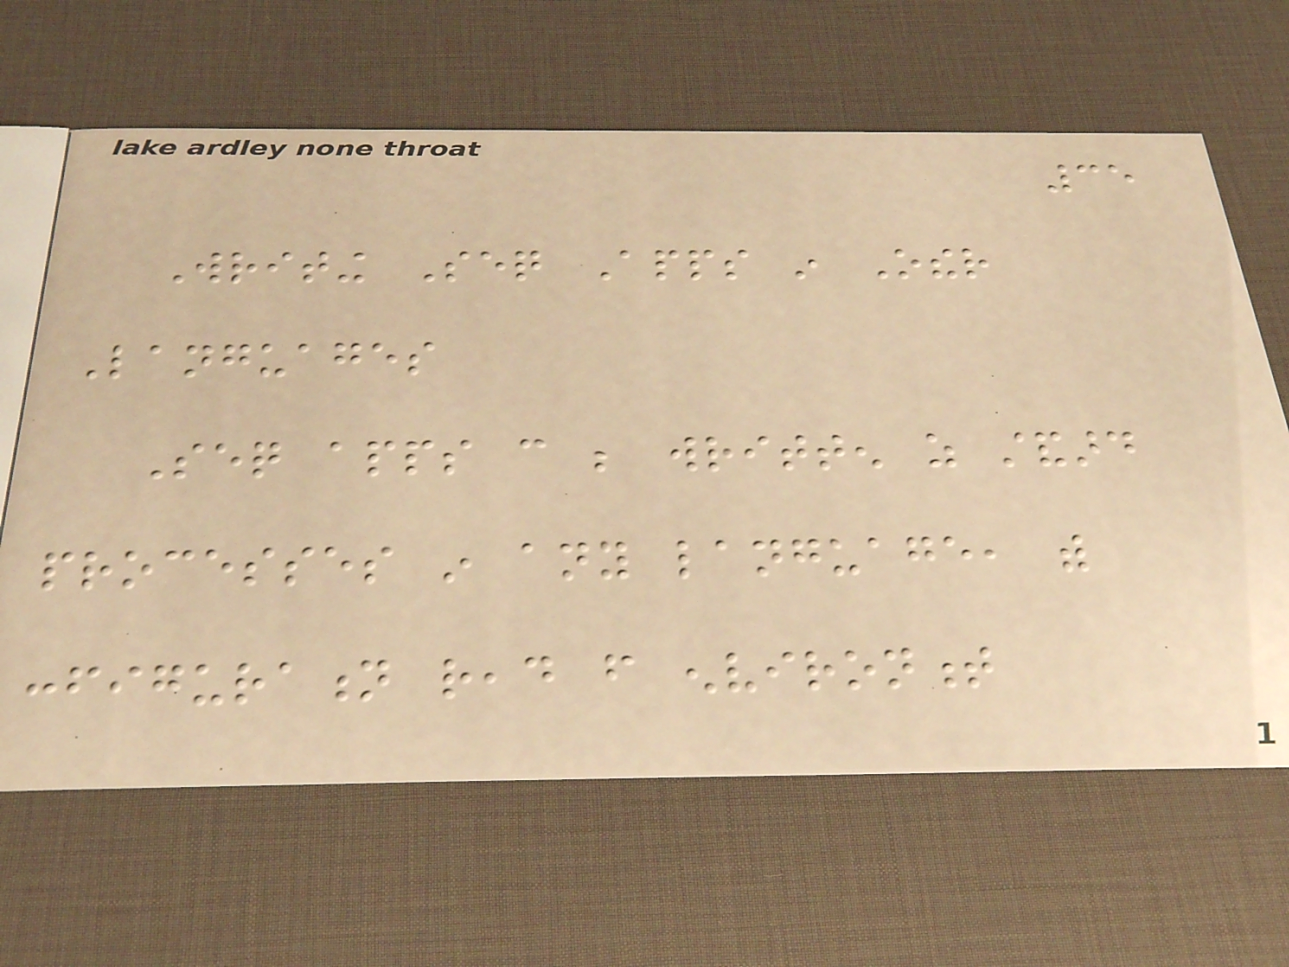35
Writing Seq Apps in Other
Languages
Seq apps can be written as standard
processes in any language, with
configuration read from environment
